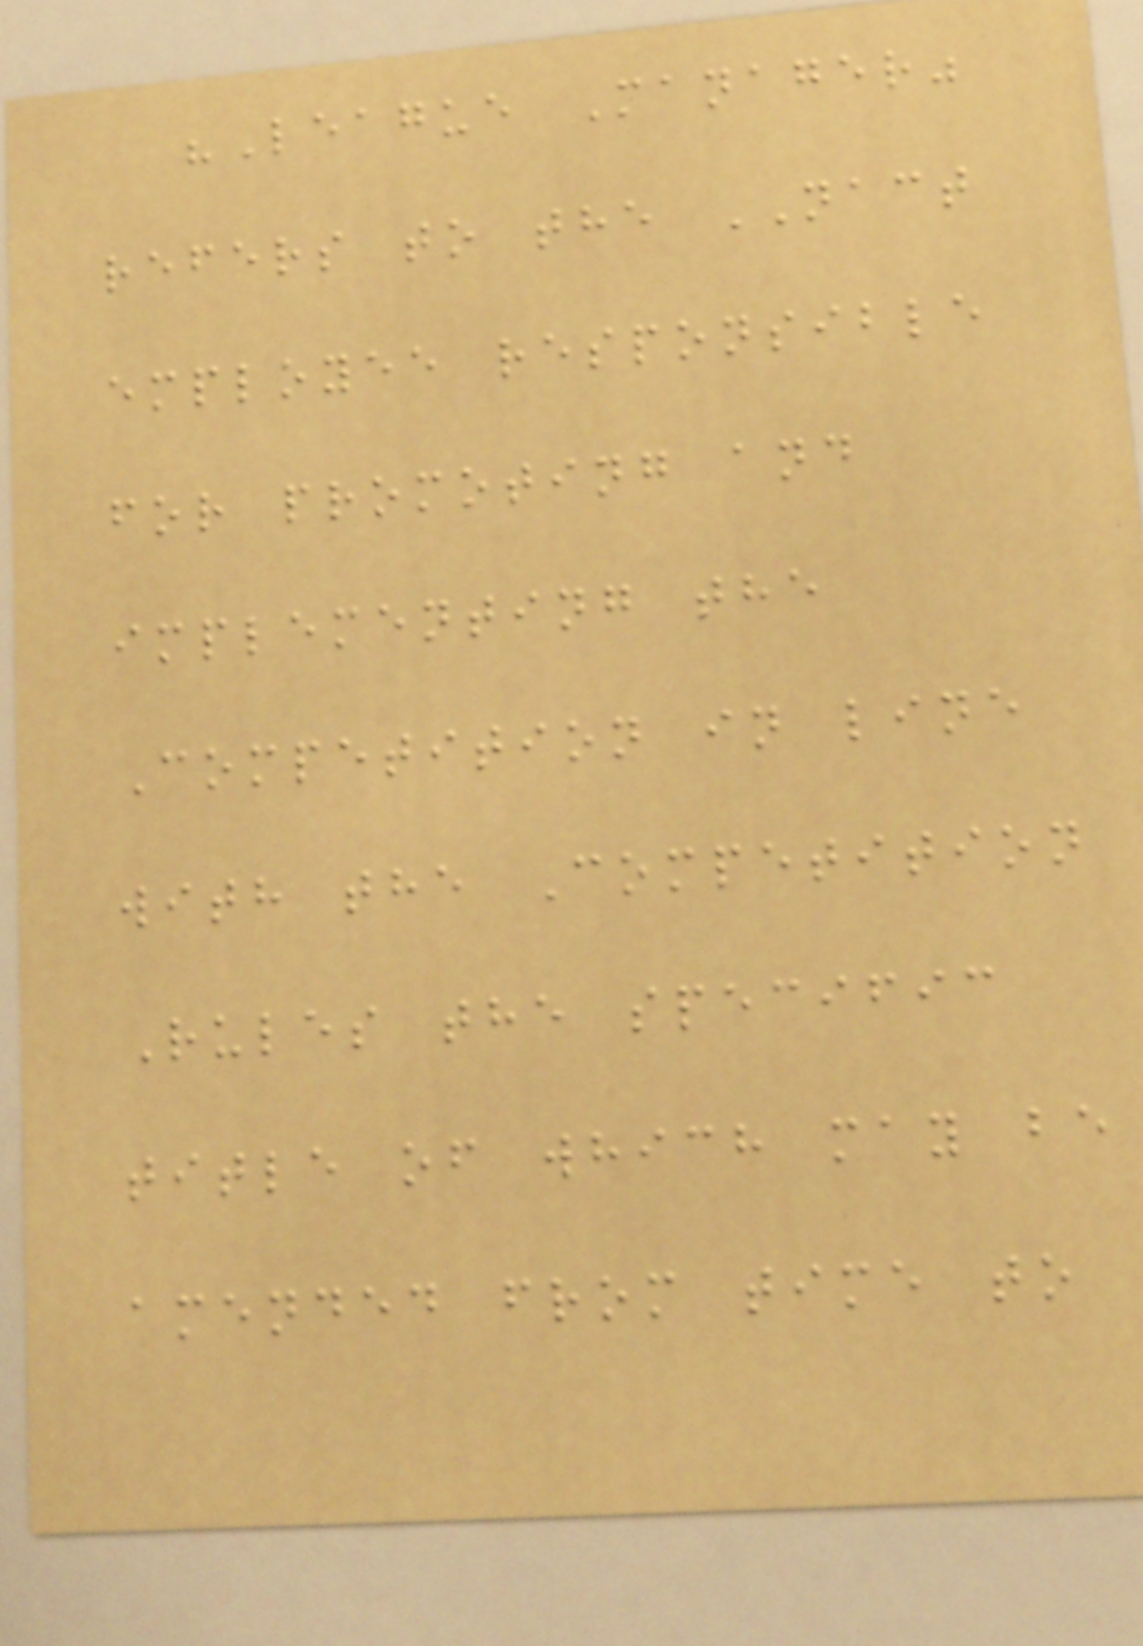"League Manager"
refers to the NACT
employee responsible
for promoting and
implementing the
Competition in line
with the Competition
Rules the specific
title of which may be
amended from time to
